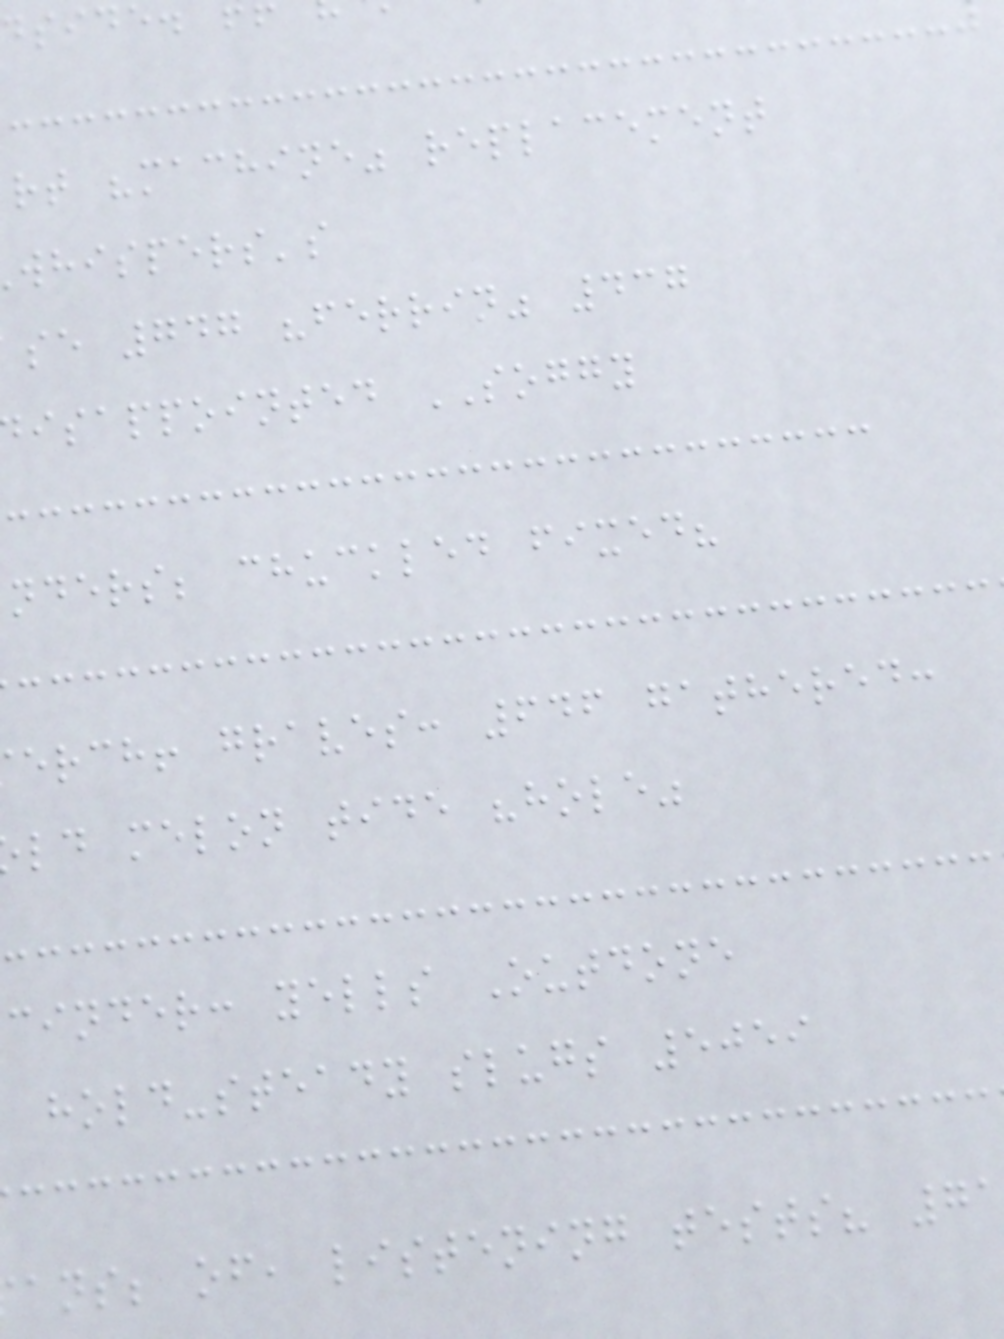rt "machine" replacement
whispers's
se 747 "ferrin" 437
isappointed SOGGY
nders; chuckled fixed?
erch! graves: 646 gathered:
ld melon tide "hole"
cinder: yells Outdone
hold-steady slugs 5059
ans; of, listening tests? 7
